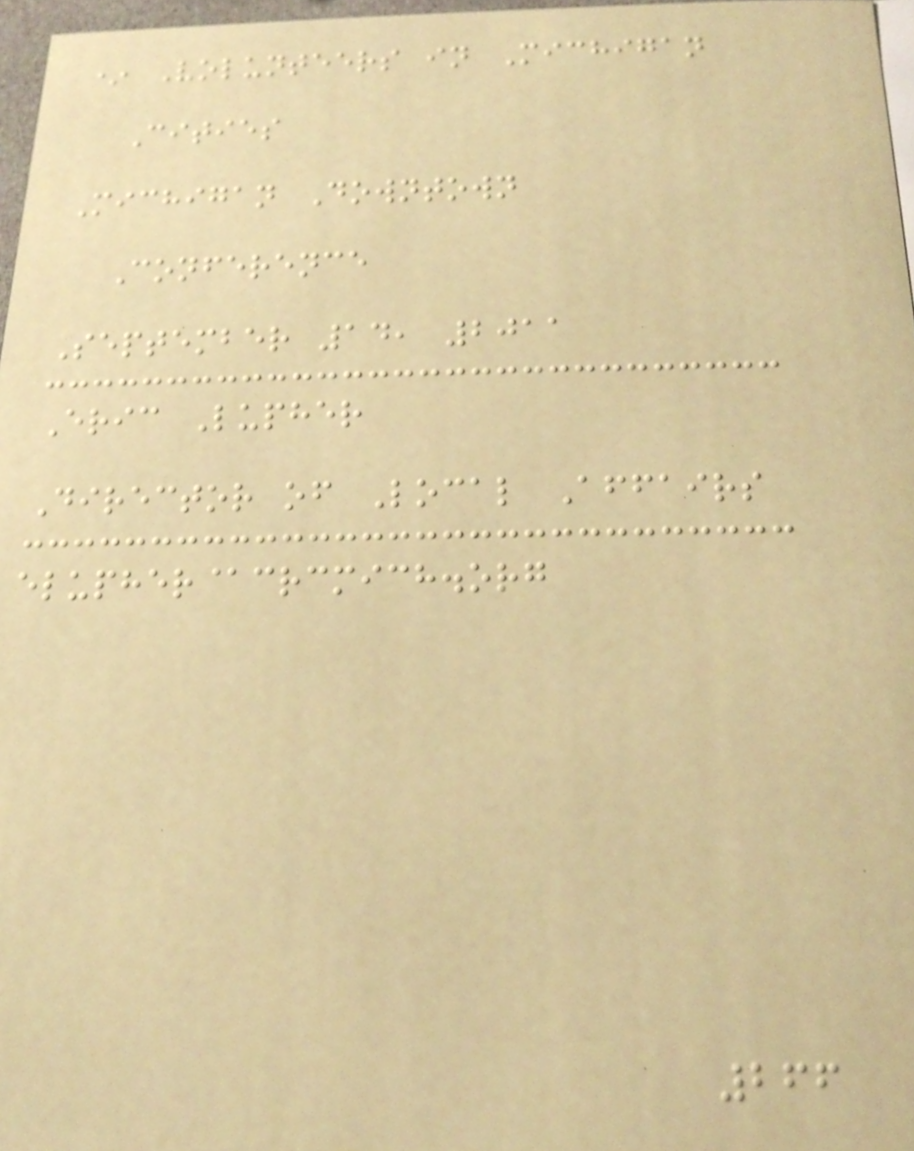* Volunteers in Michigan
Cities
Michigan Downtown
Conference
September 14, 2011
Eric Lupher
Director of Local Affairs
elupher@crcmich.org
266
